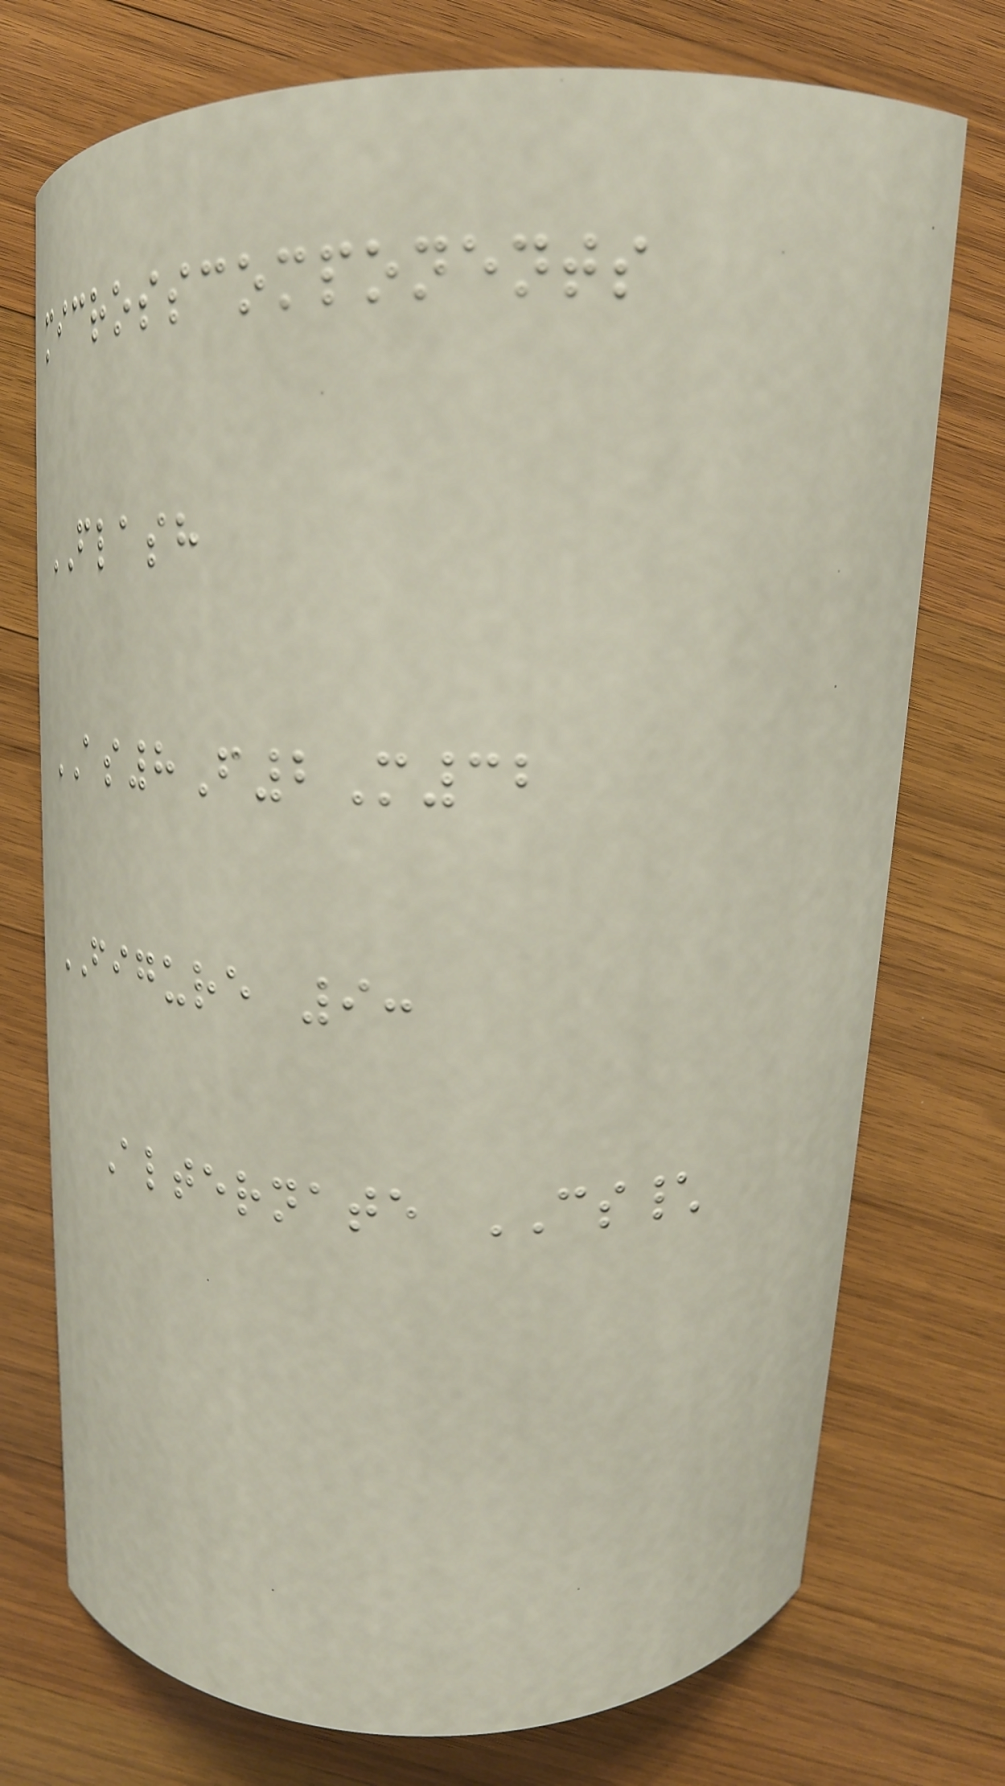microsscomponents
FLASH
AS8F2M32
FIGURE 9:
Alternate CS\
